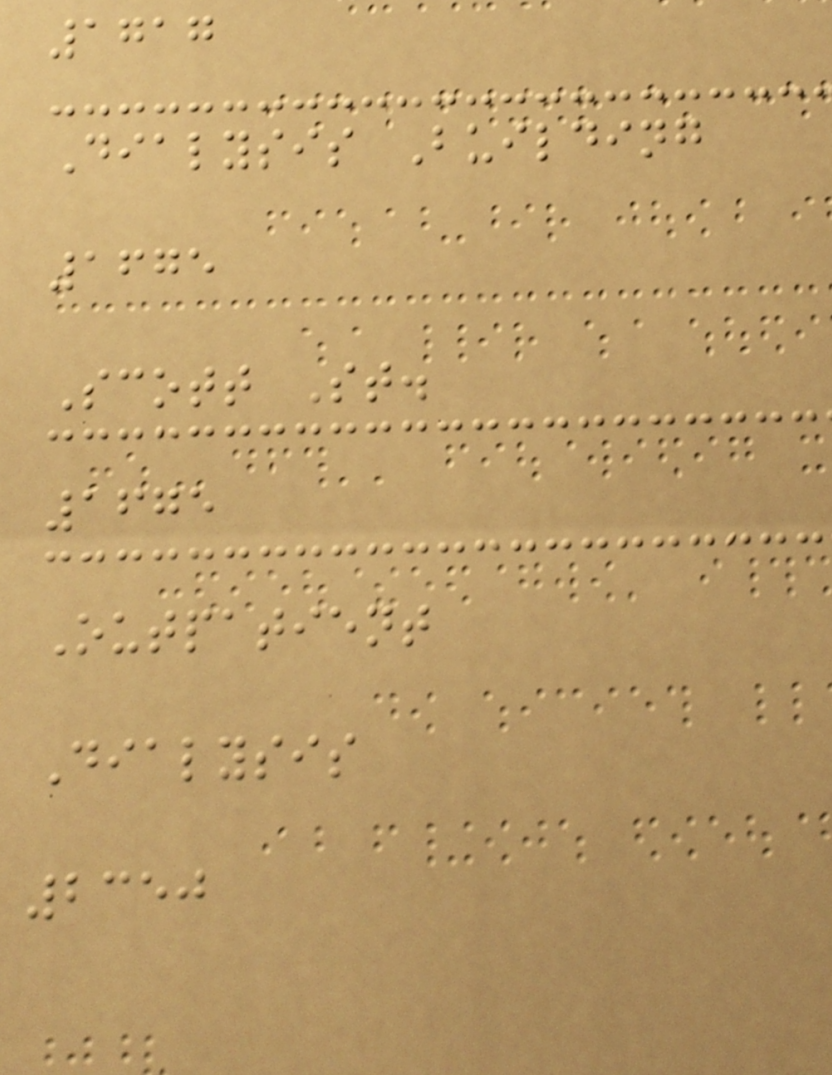1717
Dialysis Building
1675
Scott St.
1675
Outpatient
Dialysis
2350
